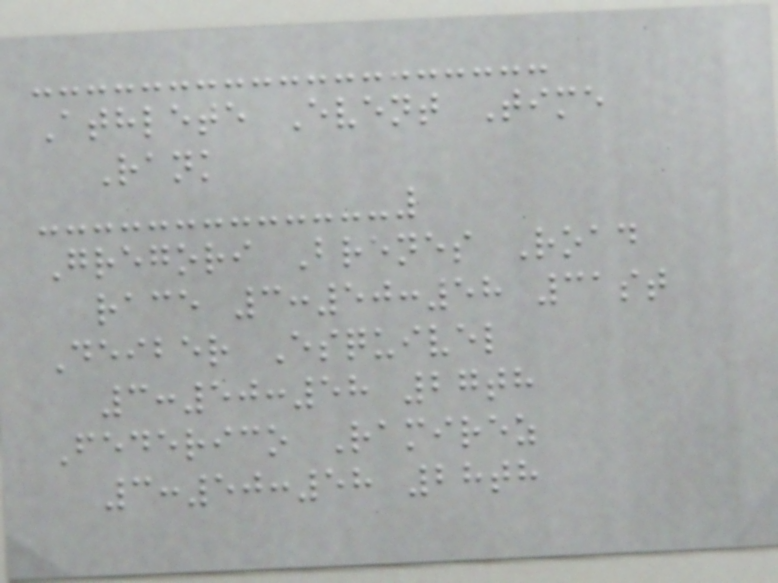Athlete Event Time
Rank
Gregori Brenes Road
race 3:50:58 31st
Deiber Esquivel
3:50:58 27th
Federico Ramirez
3:50:58 28th
